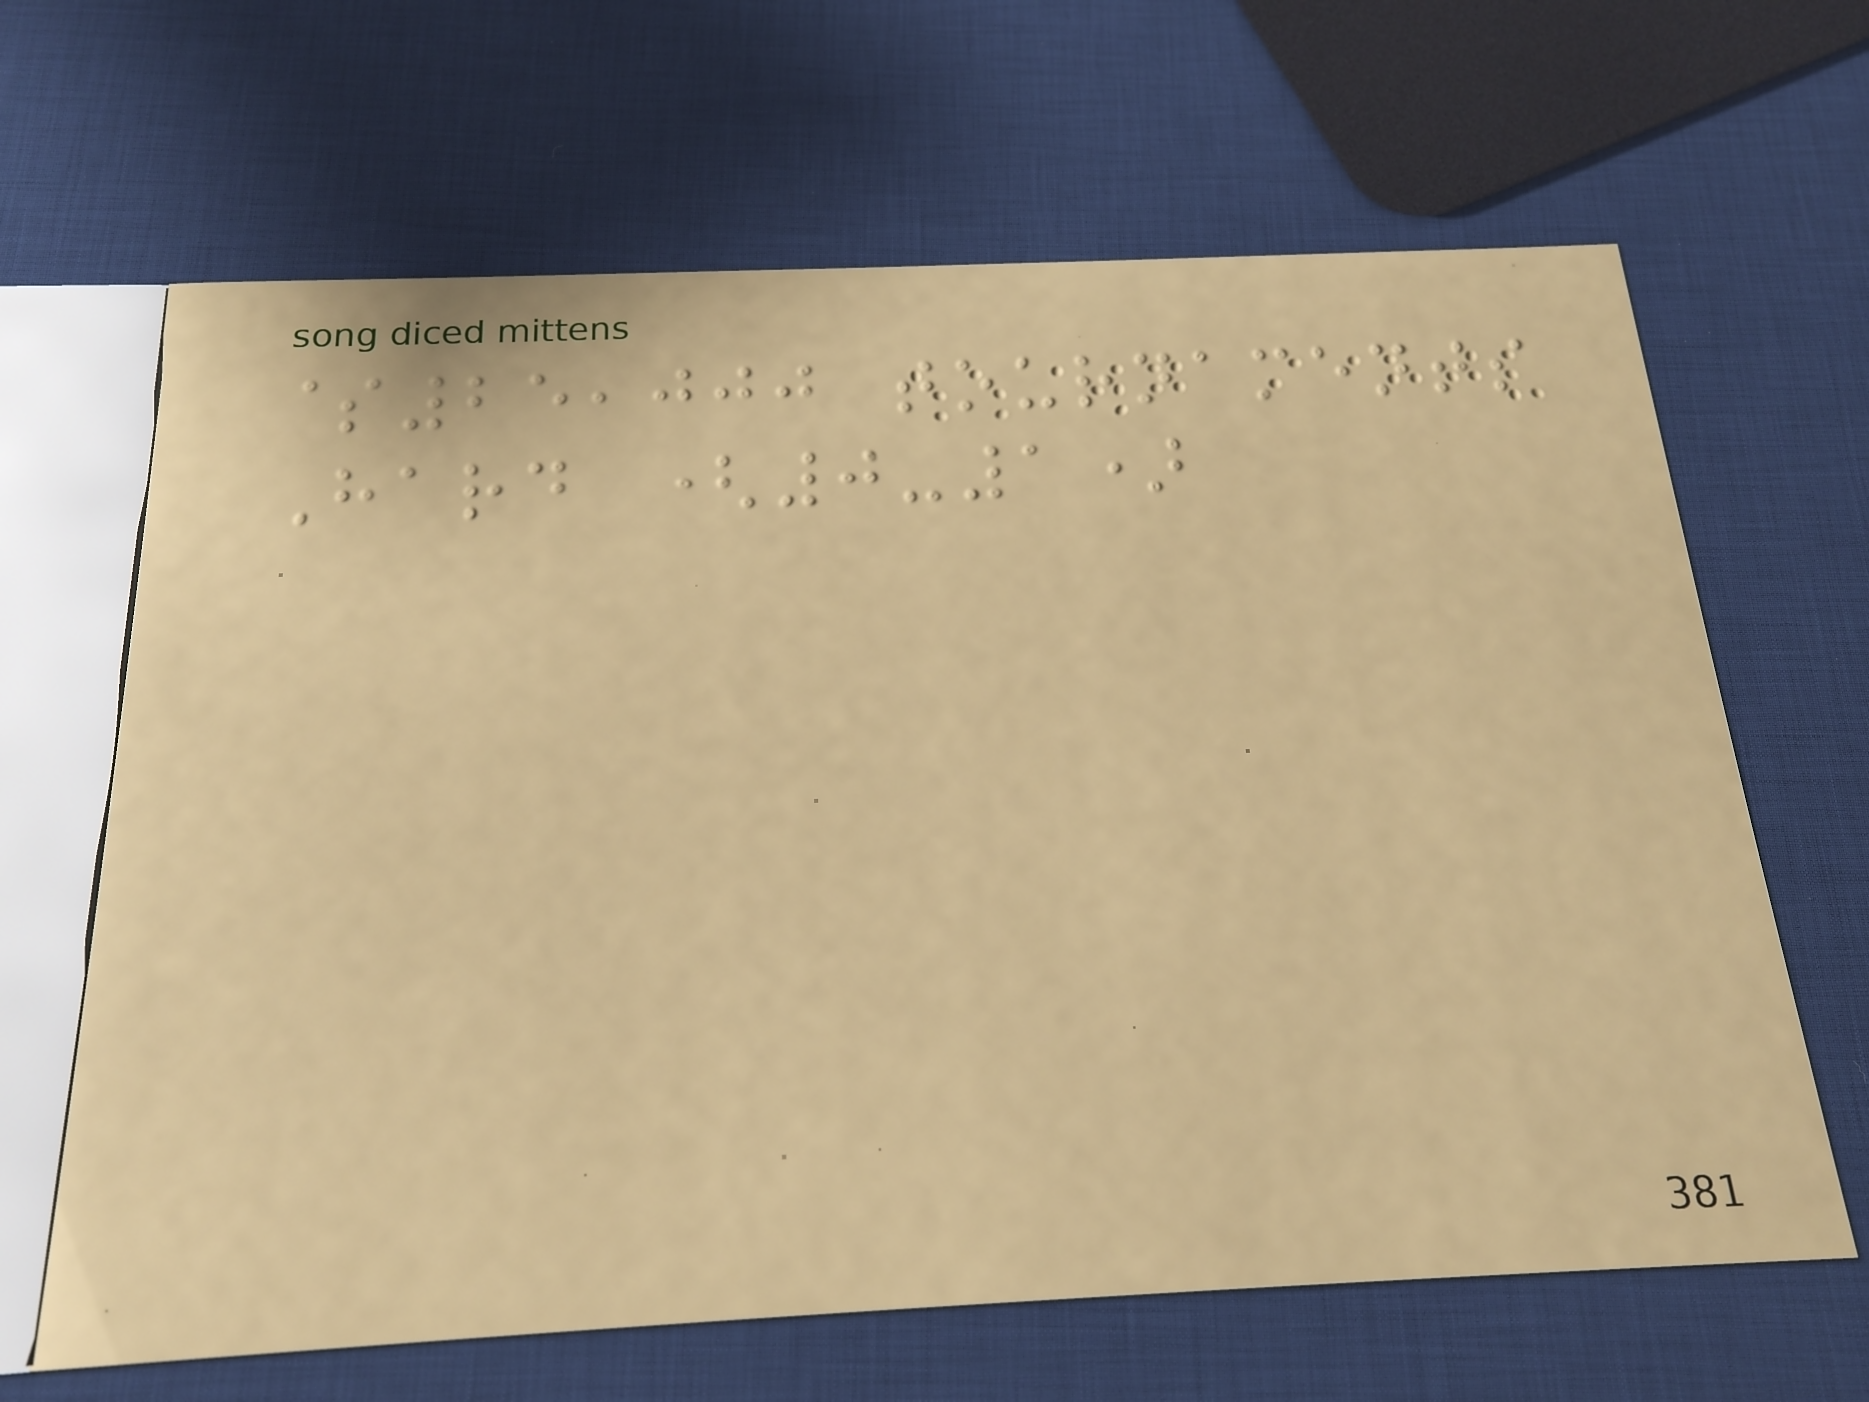$25,000 tournaments
Hard (0-1)
